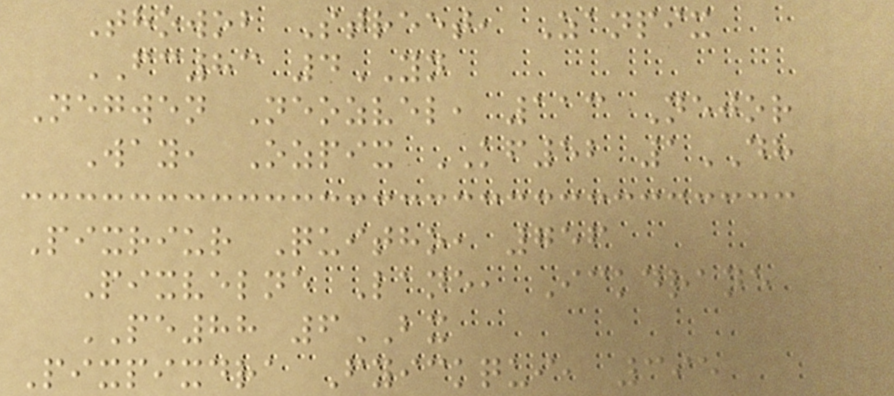Thowob Street, Zanpix
FC83 4YN
Negwen Neozvel, 113 Nejor
Way, Ozpix KF52 1DH
Pixriur Quitho, 756
Pixvelne Lane, Ickdrane
PE88 6BX
Pixpixdra Fyickqui, 395
